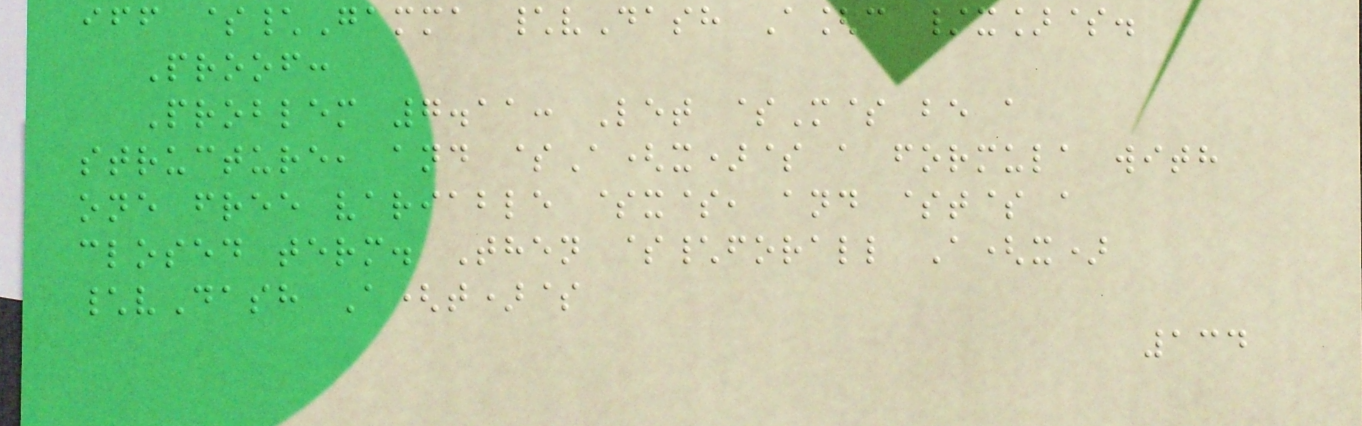iff $\Gamma \vDash A[c /x]$.
Proof:
Problem 7.11: Let $M$ be a
structure, and $A(x)$ a formula with
one free variable $x$, and $t$ a
closed term. Then $\forall A(x)
\vDash A(t)$
134
